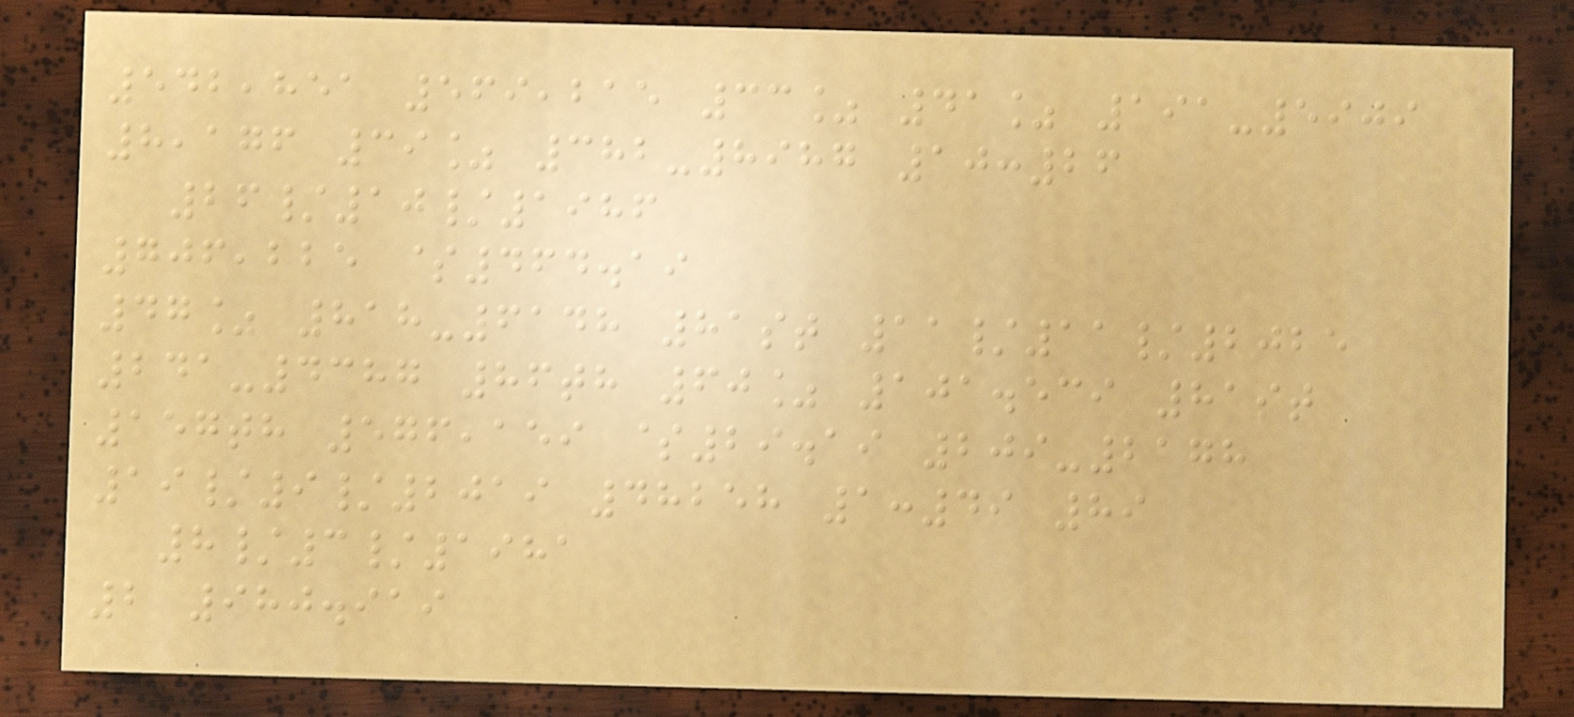542,851 569,215 33% 41% 191-5909
8,176 39% 382-8987 10:26
26/10/1986
706,225 $464.19
47% 818-6148 81st 11/11/2025
241-4387 86th 60% 101.539 81st
157th 576,159 $29.19 209-2178
19/9/2019 48258 1:49 89
8/3/1981
2 980.919
